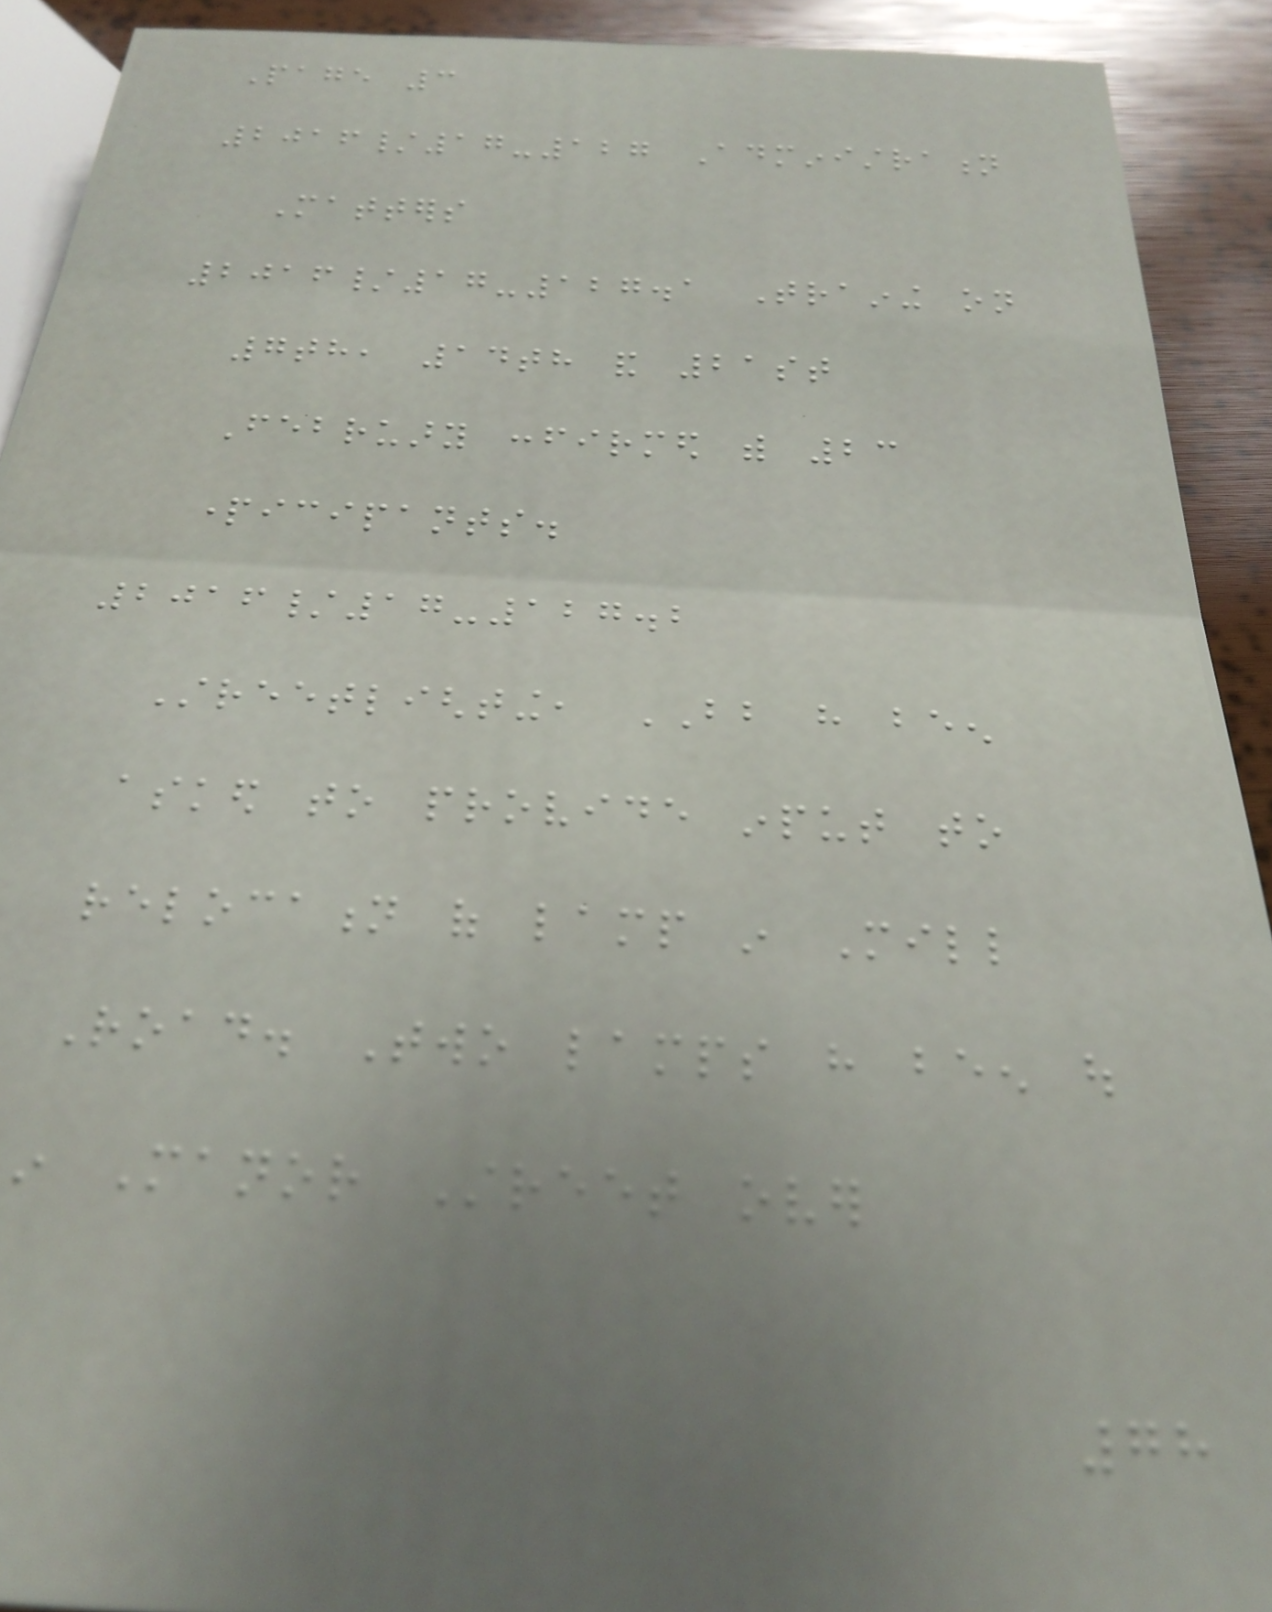Page 3
2016/17-127 Administration
Matters
2016/17-127.1 Training on
7th, 14th and 21st
February confirmed with 23
participants.
2016/17-127.2
Streetlighting, BB have been
asked to provide input to
relocation of lamp in Mill
Road. Two lamps have been out
in Manor Street over
78
